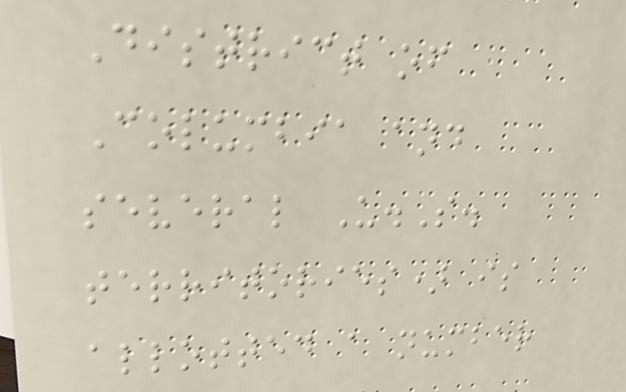District of
Columbia and
several U.S.
territories) is
allotted a number
